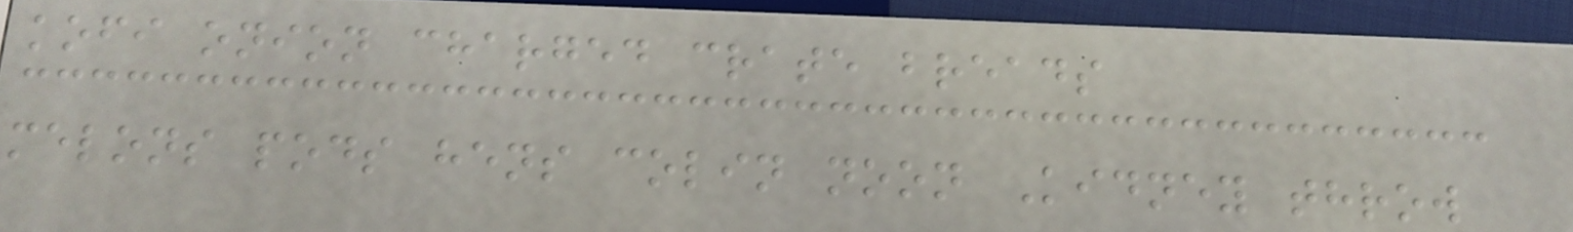kofi onion charged crate breads
melons pods hens colin noon Kidney throw
